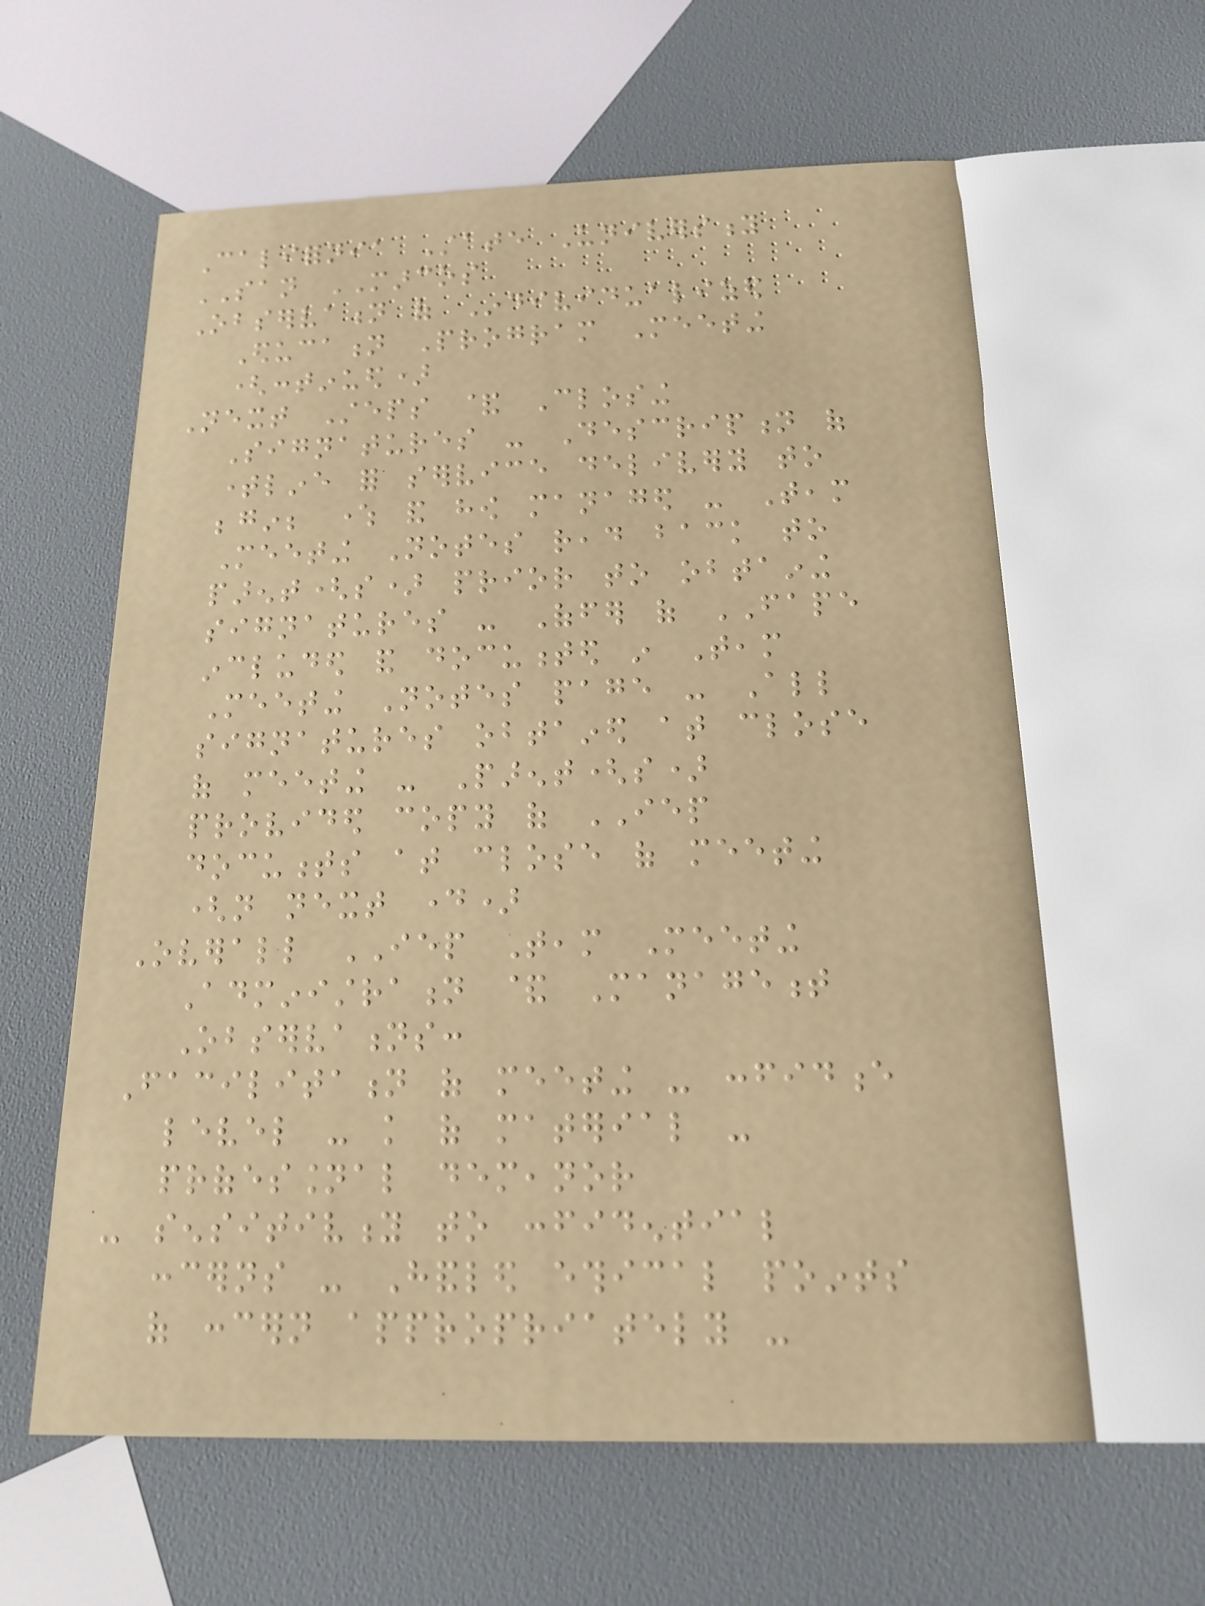California State University
SAN MARCOS
Observation of Individualized
Education Program Meeting
(continued)
Next Steps & Closing
Signatures - Description of
timeline for service delivery to
begin; where and how managed - Team
Meeting Notes read back to
parent(s) prior to obtaining
signatures - Offer of FAPE
included and documented in Team
Meeting Notes page - All
signatures obtained at close
of meeting - Parent(s)
provided copy of IEP
documents at close of meeting
(not next day)
Overall IEP Team Meeting
Administration & Management
Observations:
Facilitation of meeting - confidence
level - knowledge of material -
professional demeanor
- sensitivity to confidential
concerns - Handled ethical points
of concern appropriately -
